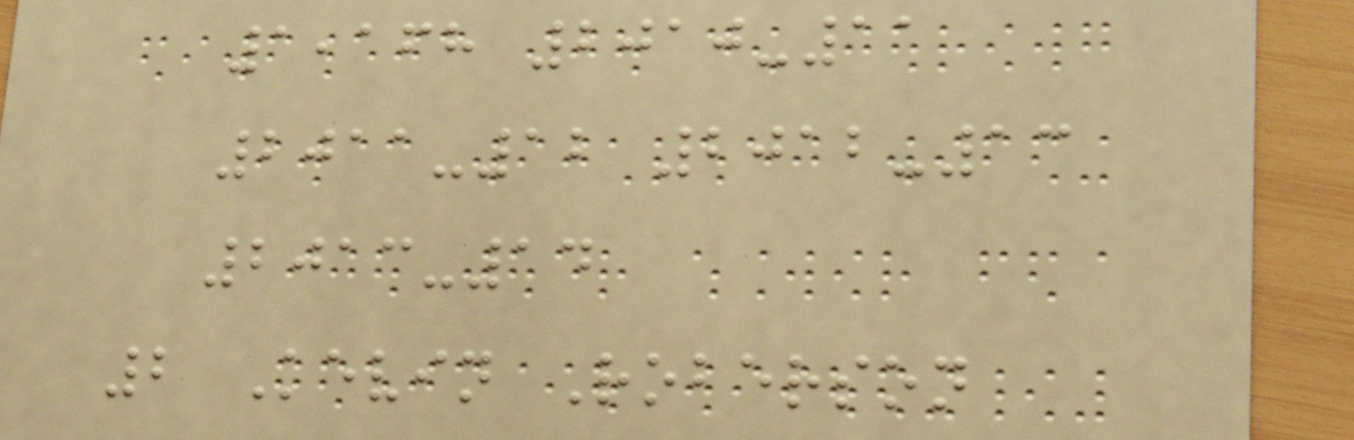1,168 2010-11
2011-12 2012-13
2013-14
2 Kevin Roberson
